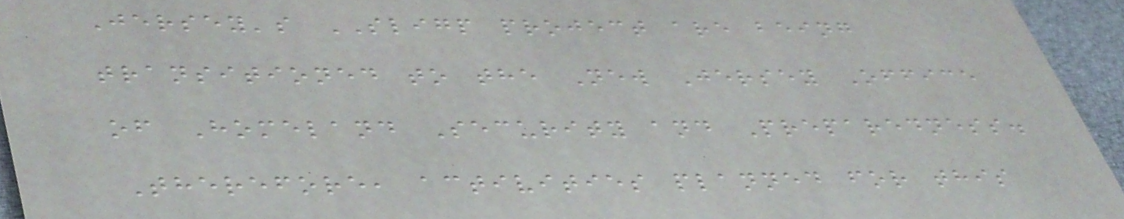Jersey's SLIGP project are being
transitioned to the New Jersey Office
of Homeland Security and Preparedness.
Therefore, activities planned for this
